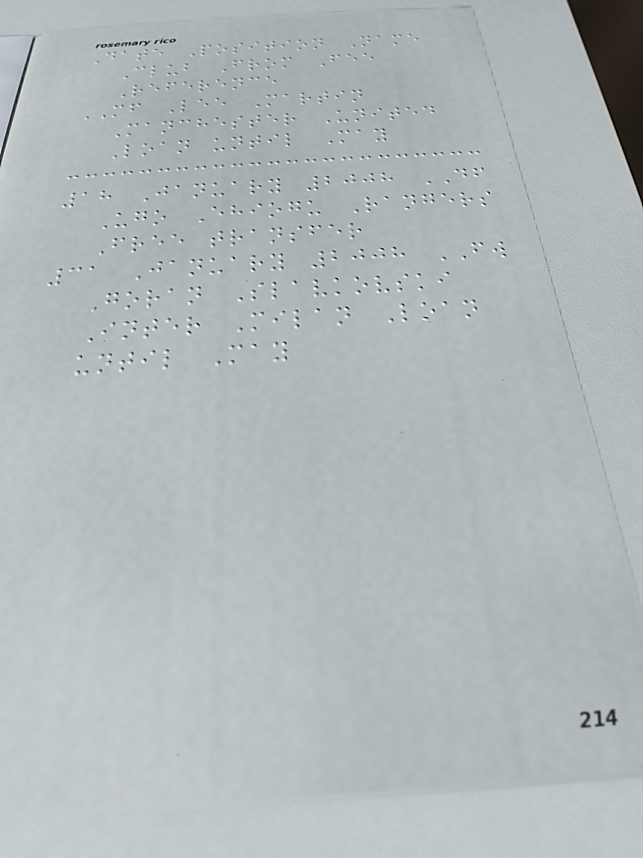Date Position Name
Club From Fee
Reference
MF Lee Martin
Manchester United
Loan until May
18 January 2008 DF
Ugo Ehiogu Rangers
Free transfer
31 January 2008 FW
Goran Slavkovski
Inter Milan Loan
until May
